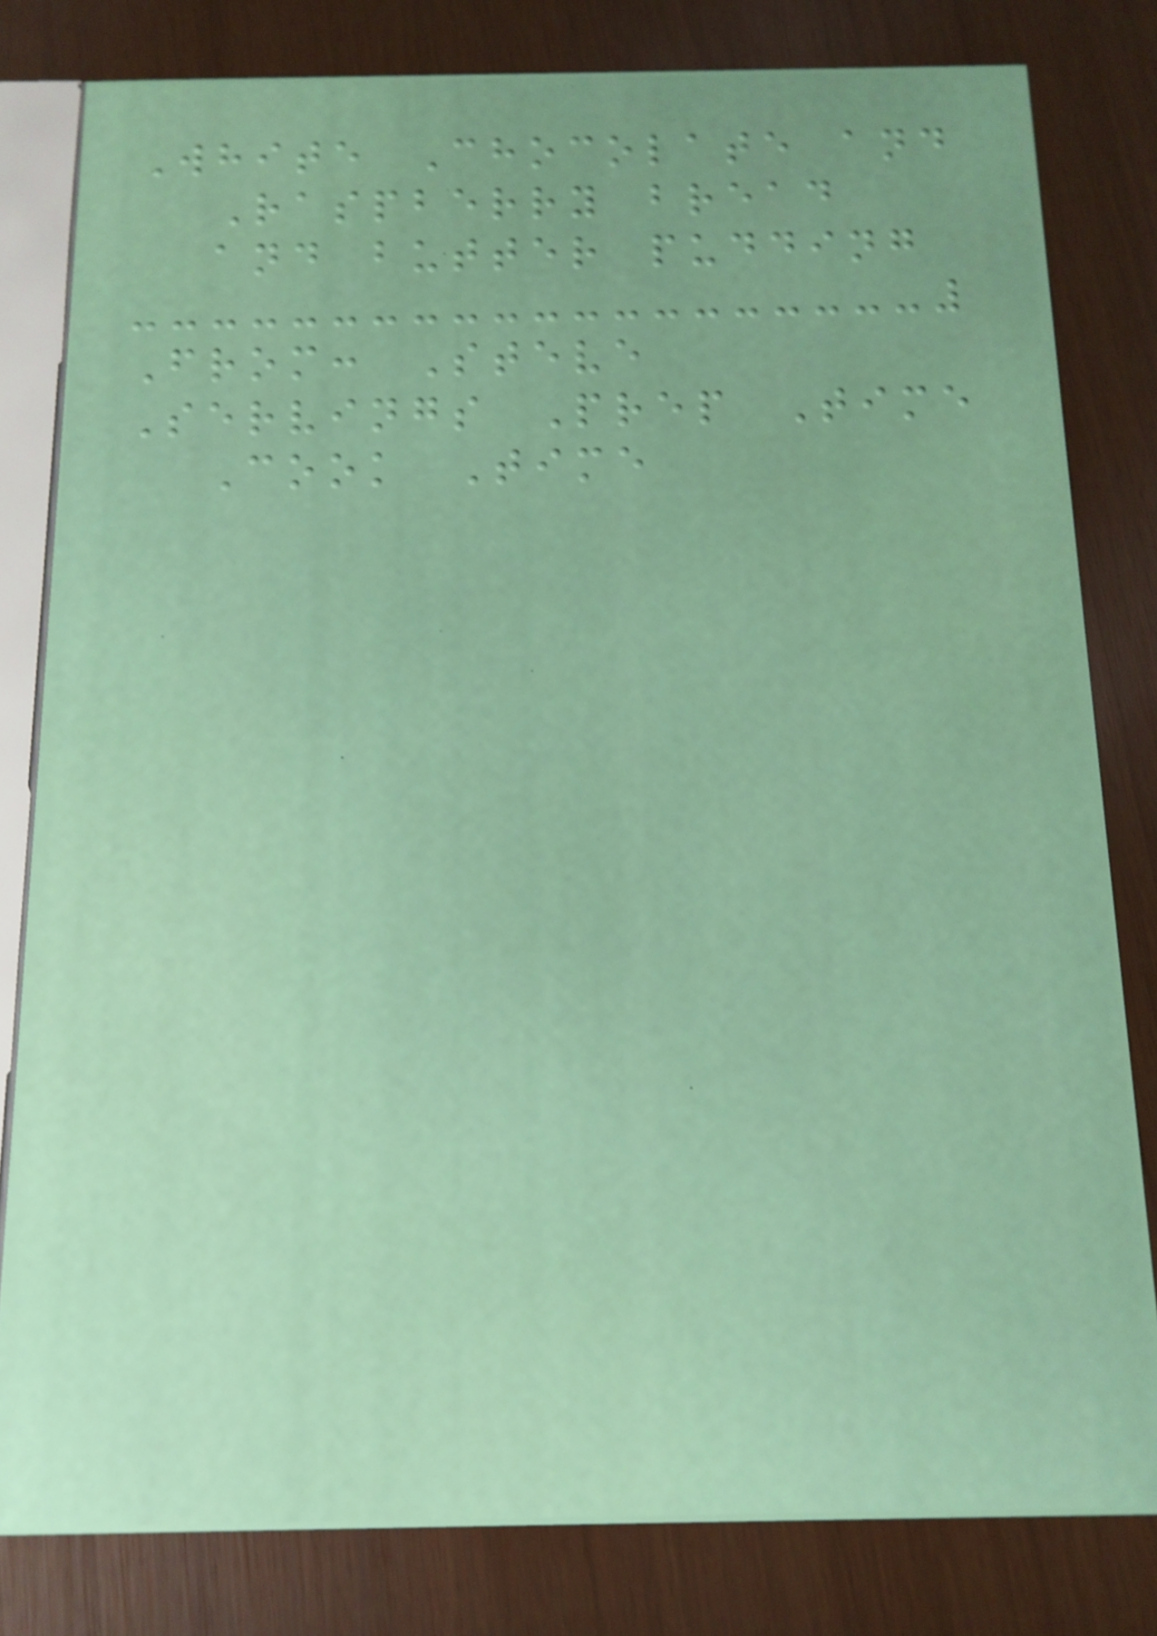White Chocolate and
Raspberry bread
and butter pudding
From: Steve
Servings Prep Time
Cook Time
